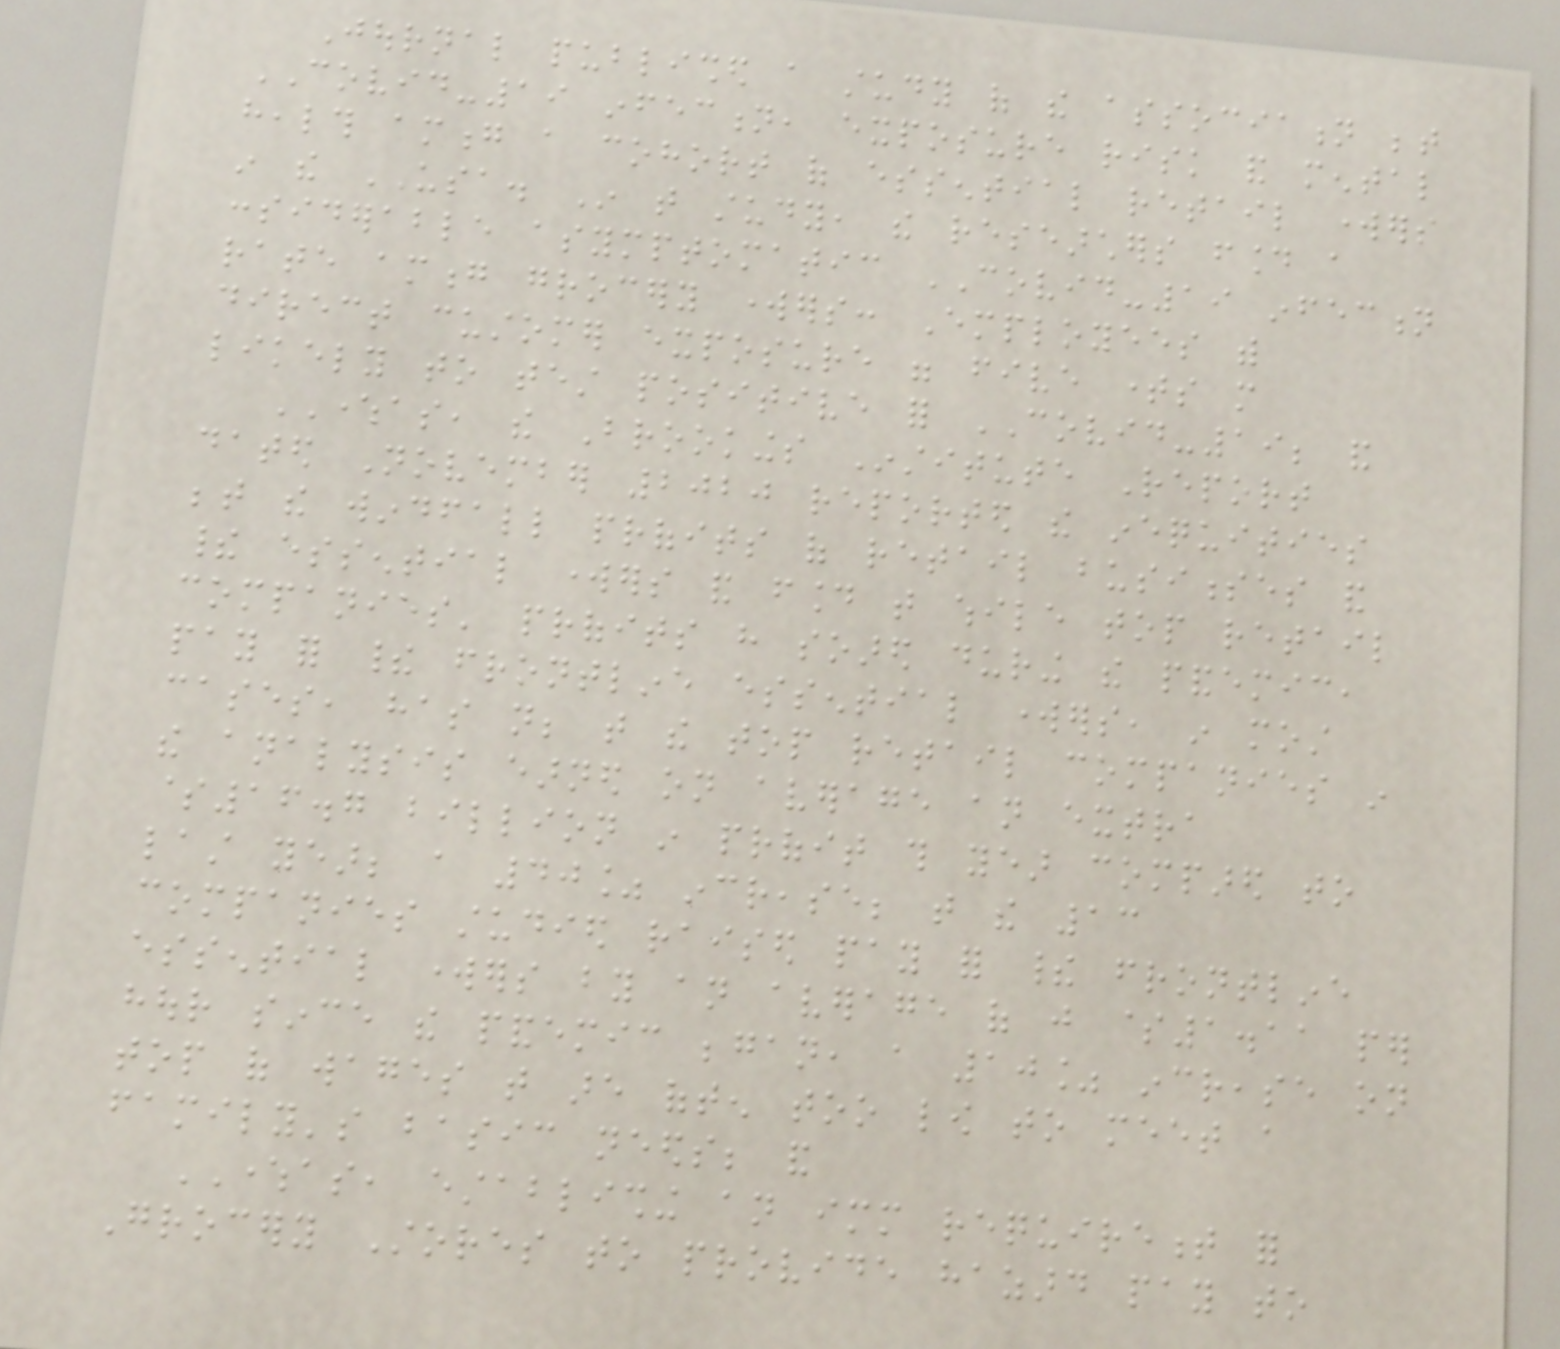Journal published a study of the association between
COVID-19 infection, exposure risk and mental
health among a cohort of essential retail workers
in the USA. In that study, the researchers found a
considerable asymptomatic COVID-19 infection
rate among grocery workers: Employees with
direct customer exposure were five times more
likely to test positive for COVID-19; and
WHEREAS, the Brookings Institute Report
dated November 2020 reported the inequities
between the windfall profits of retail businesses and
their essential workers and found that while top retail
companies' profits have soared during the pandemic,
pay for their frontline essential workers, in most
cases, has not; that the top retail companies in
the analysis earned on average an extra
$16.7 billion in profit this year compared to
last year; a 40% increase; that the 13
companies studied raised pay for their frontline
essential workers by an average of just $1.11 per
hour since the pandemic began, a 10% increase on
top of wages that are often too low to meet a
family's basic needs; and
WHEREAS, establishing an immediate requirement for
Grocery Stores to provide hazard pay to
